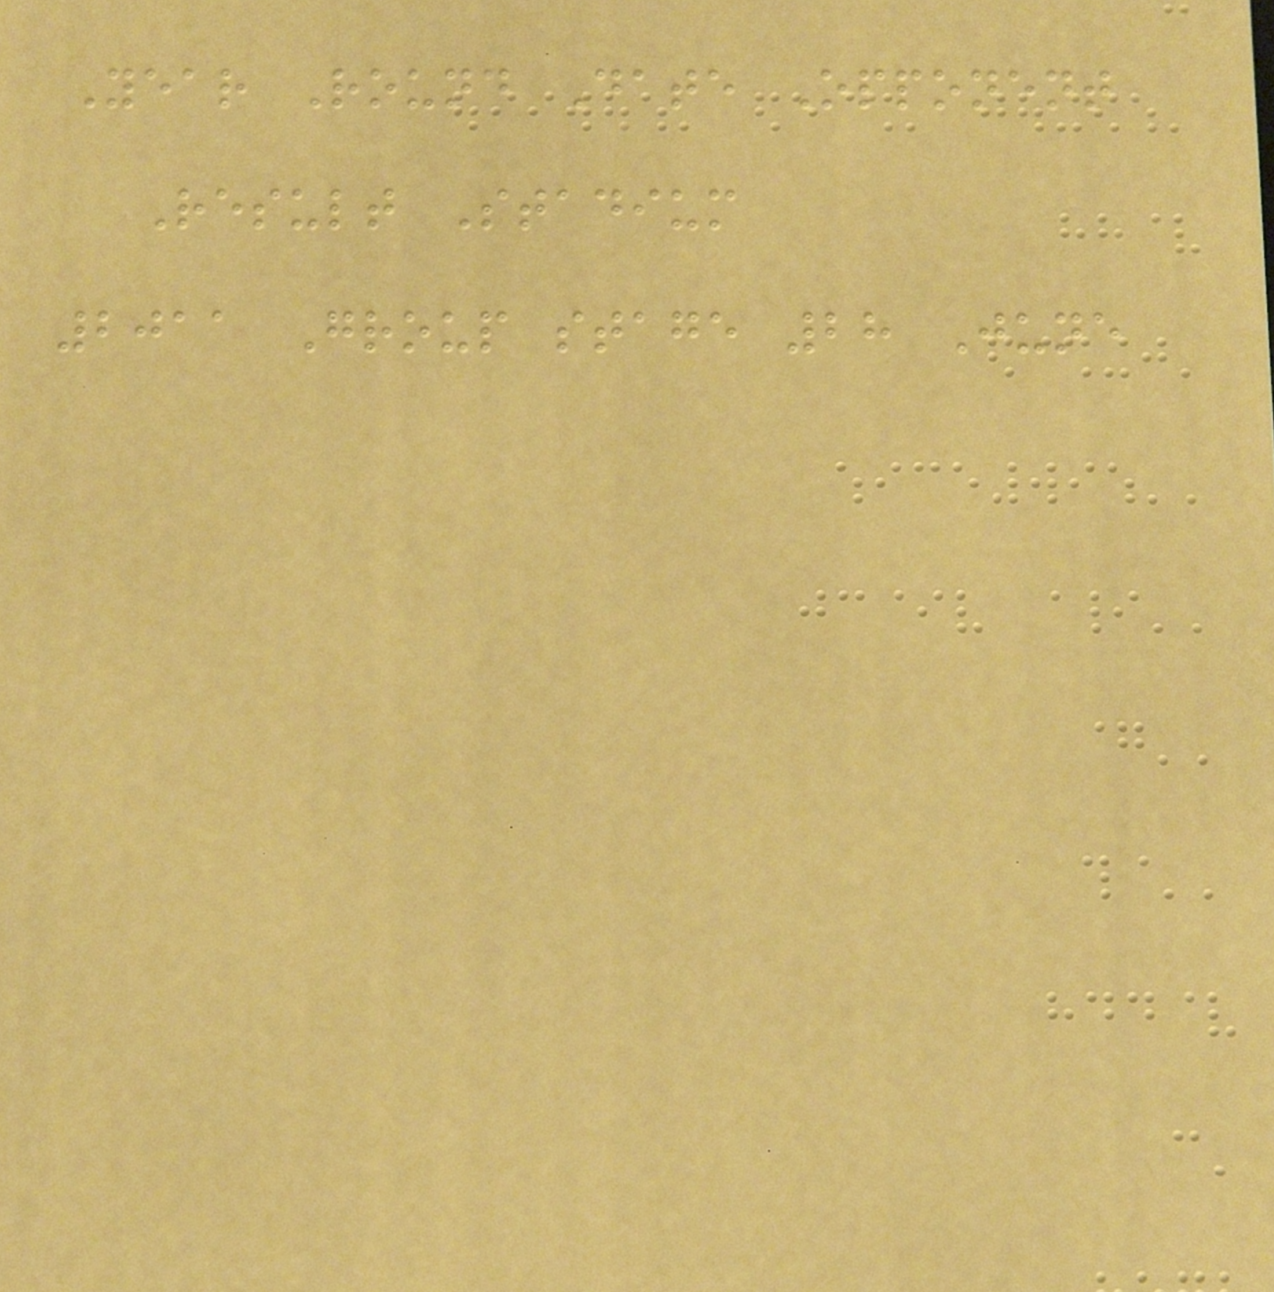Year Round Date Opponent
Result Stadium
2011 Group stage 28 June
